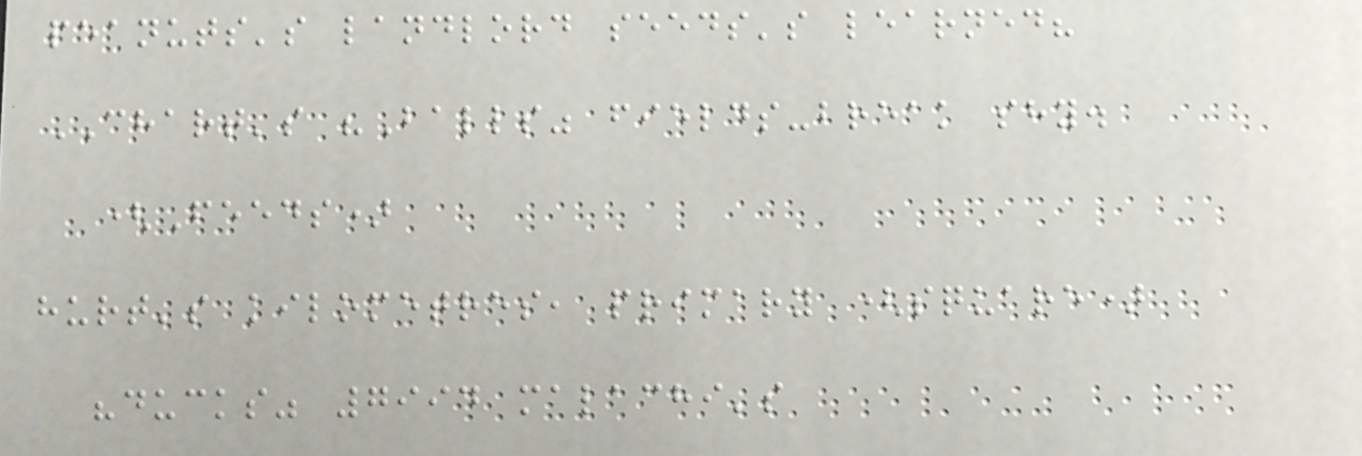peanuts's landlord seeds's learned?
CHART's "Balls" fields-break shy.
(Feeds)
hurt's kilometres, primary (square)
"ducks" 7994 malachi's
